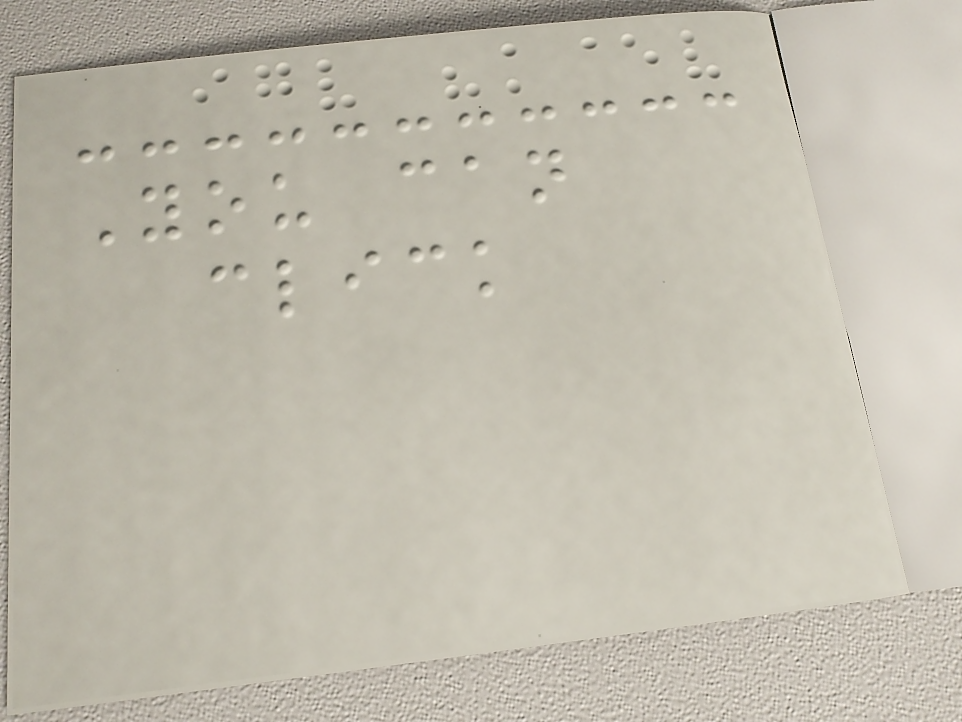You can
click
